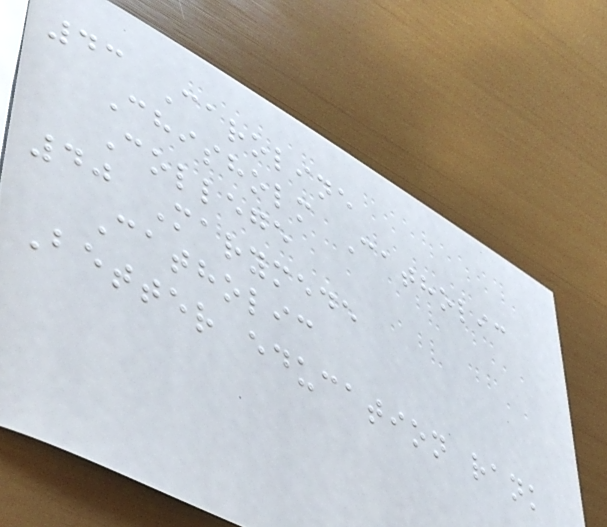43 Caroline
Chisholm Catholic
College
40 Marymede
Catholic
Better education rank
